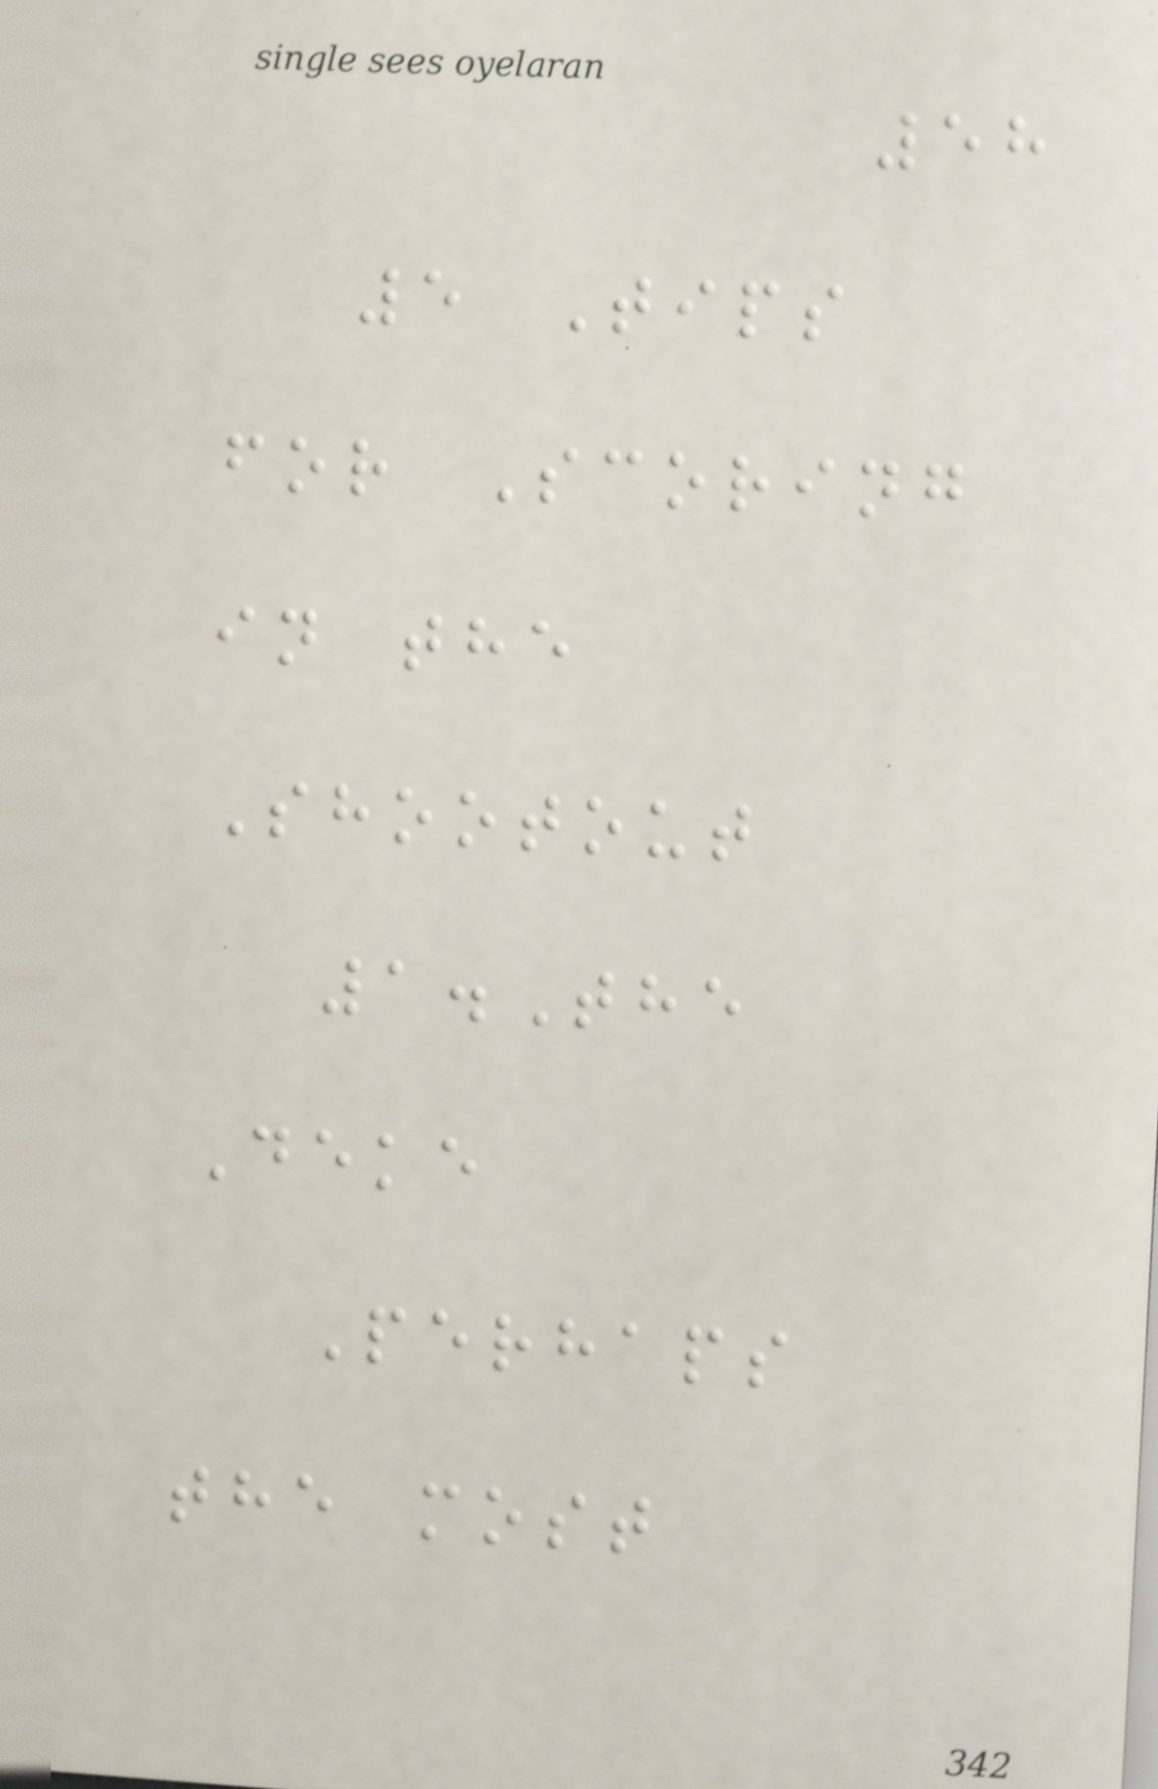58
5 Tips
for Scoring
in the
Shootout
1.The
Deke
Perhaps
the most
